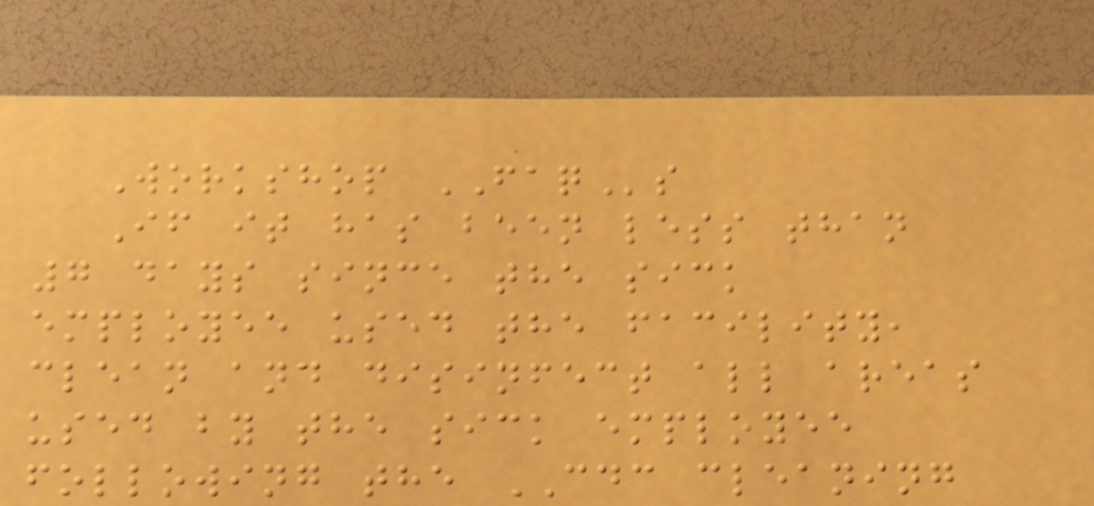Workshop FAQs
If it has been less than
7 days since the sick
employee used the facility,
clean and disinfect all areas
used by the sick employee
following the CDC cleaning
